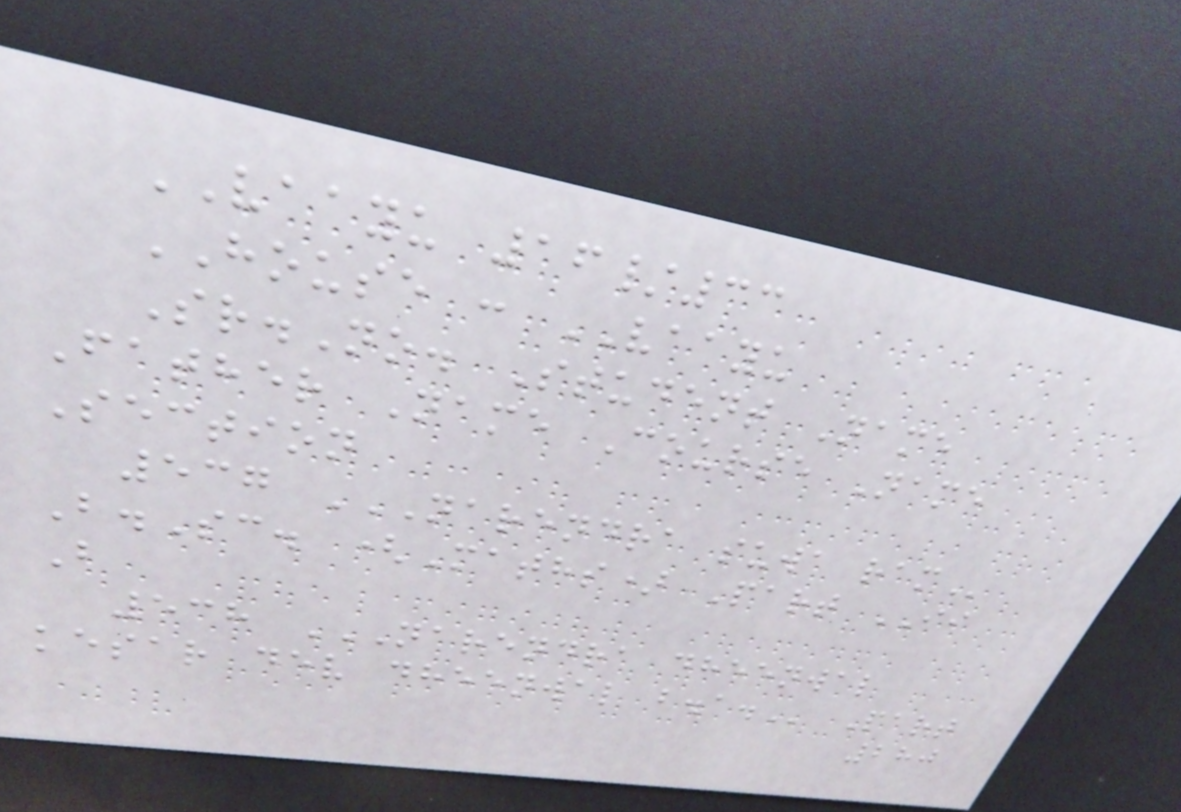VAAYU 16/33
HOUSE : VAAYU
Sr.No. Student Name
Father Name Course Name
Section
537 NARENDRA SUWA RAM
B.Sc. (Maths) Part II
B
538 NARENDRA DHEENWAL
KESAR DEV DHEENWAL B.A. Part
280
